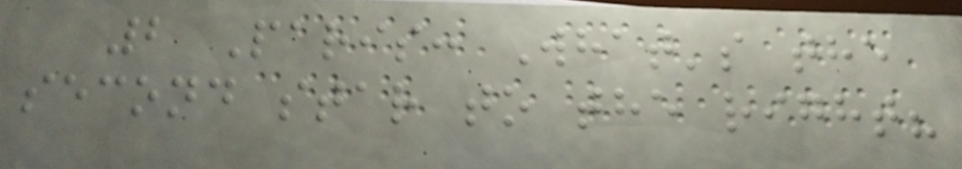2 Paris: What's the
second star to the right?
